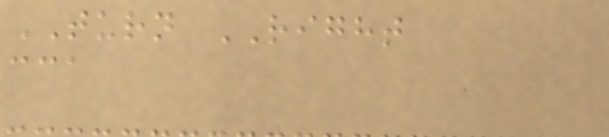TURN RIGHT
cca
